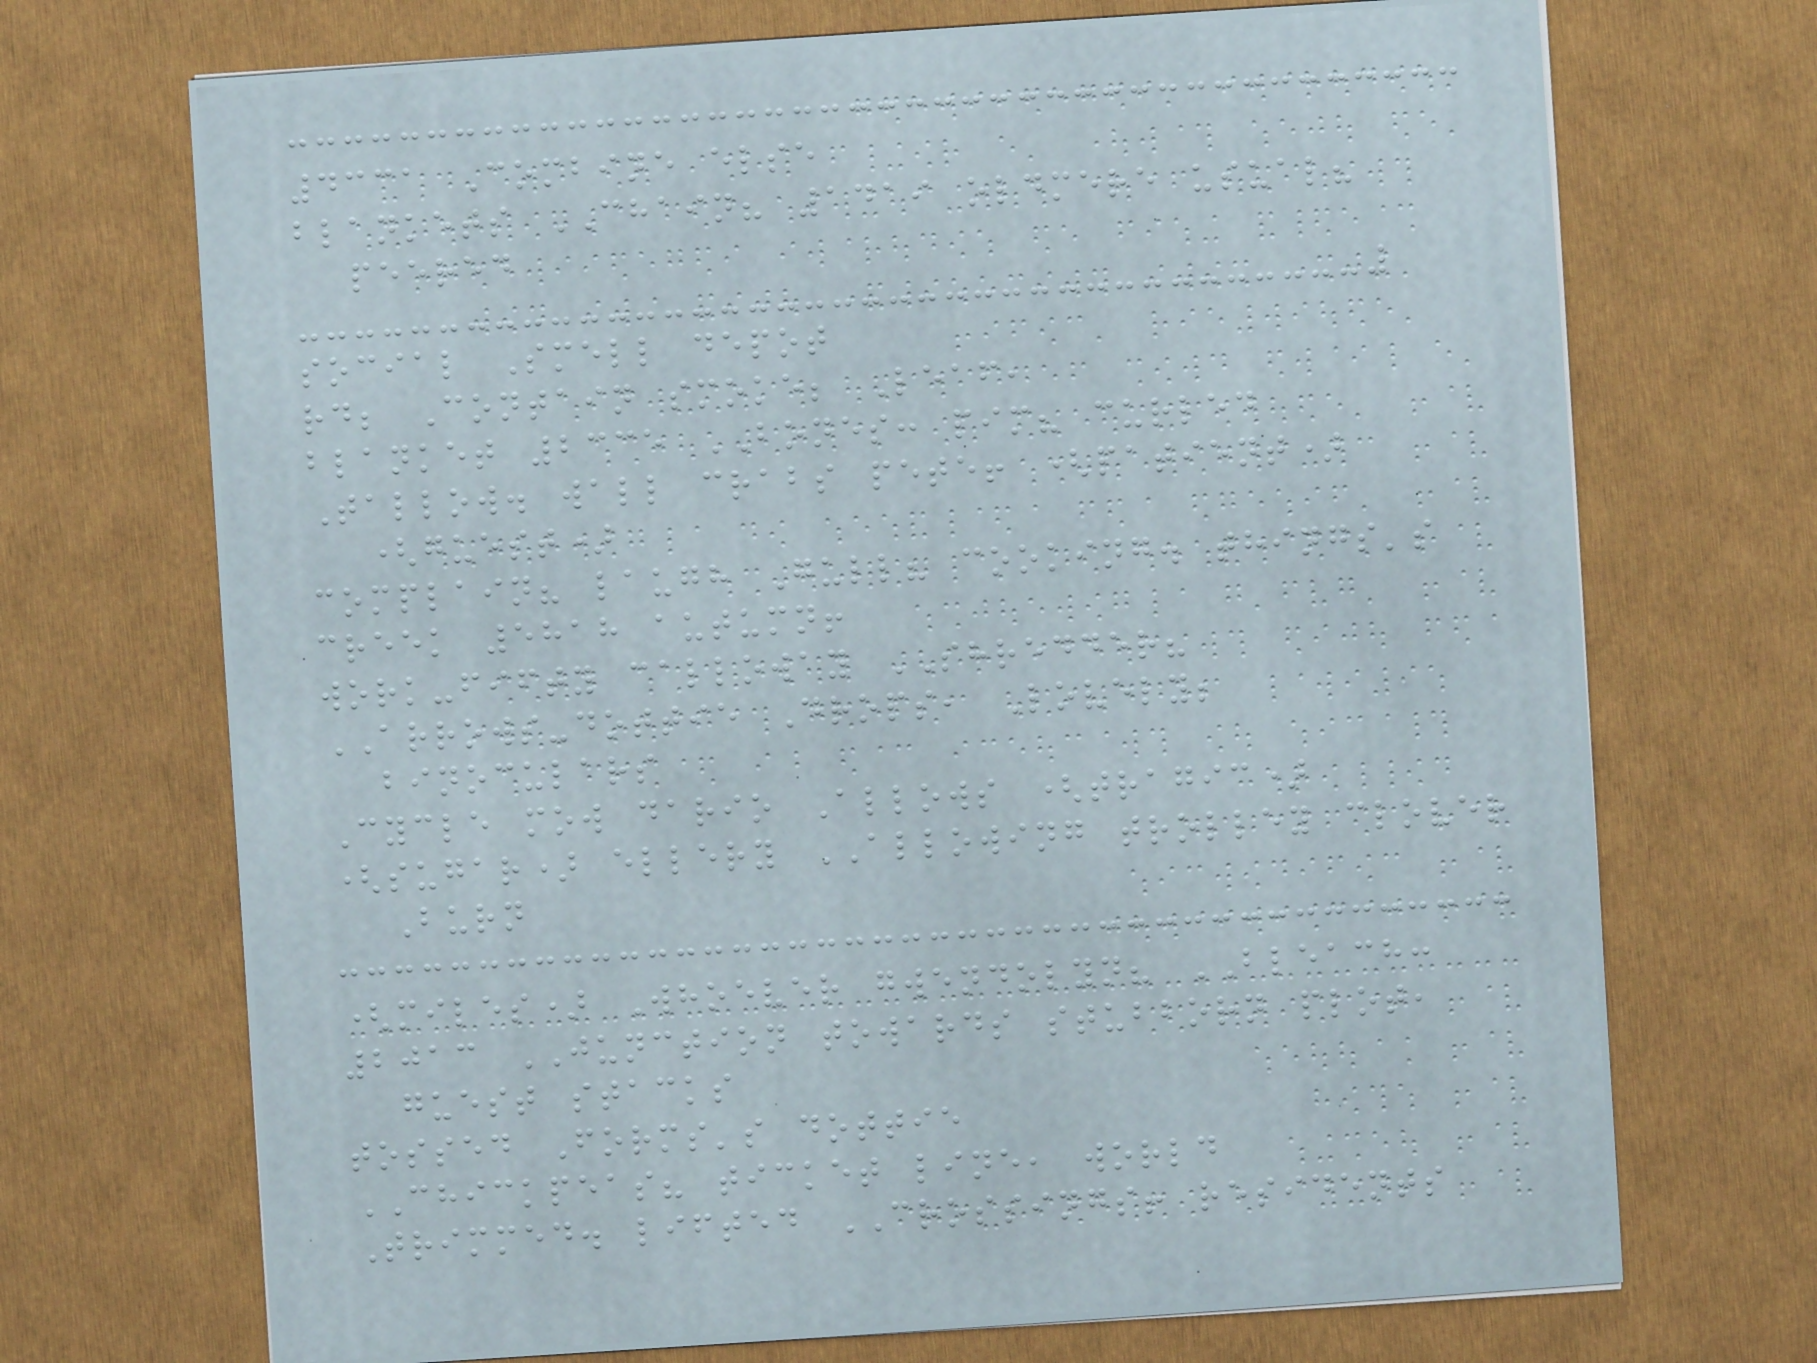4331 Combine else
blankets CHAIN? 1419 oldmere usual?
peered
social Smell depot
rd; Contain smoke; Leaf,
blanket 2335 BONES: pim? curled
Tallow. wall crabs pete! (patient)
(guest)
complain? laugh Gull? cooking. things's
creek 5818 autumn!
work-fifty calloway SHREDDER?
ARROWS-dottie Drops, Lovely;
binoculars
Cycle mow dario Allows (tragic)
(sugar) ellery ALLOWING trolley clover
Burn
(miles) Whoever gwendolyn? BLEACH:
2013 JUNCTION towards stubborn plot,
guest stacks
tossed Forms's dottie
CHICKPEAS? ticket line, world
Trimmed. lifted CROSSINGS! residents
